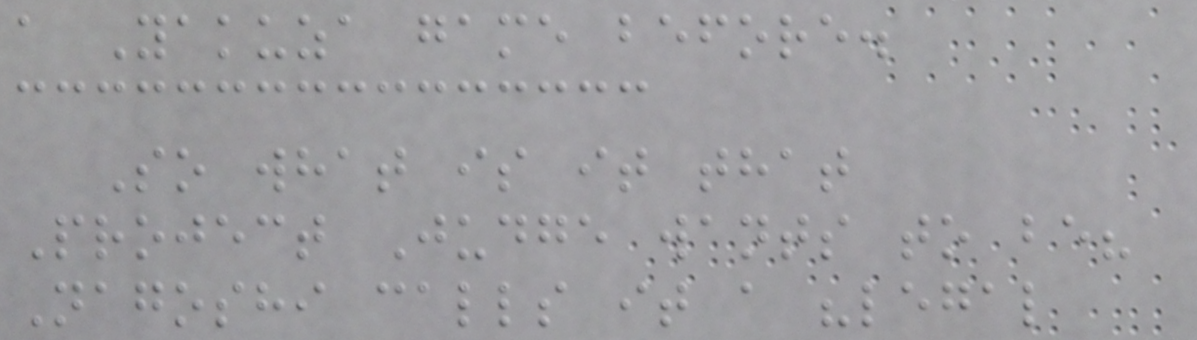a Yakuza game before.
So what is it that
Project Judge wants to be?
Nagoshi calls it a "legal
